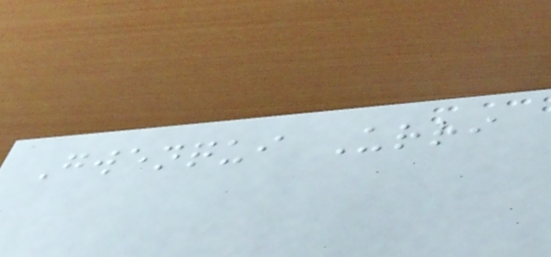Gwenqui Urri
